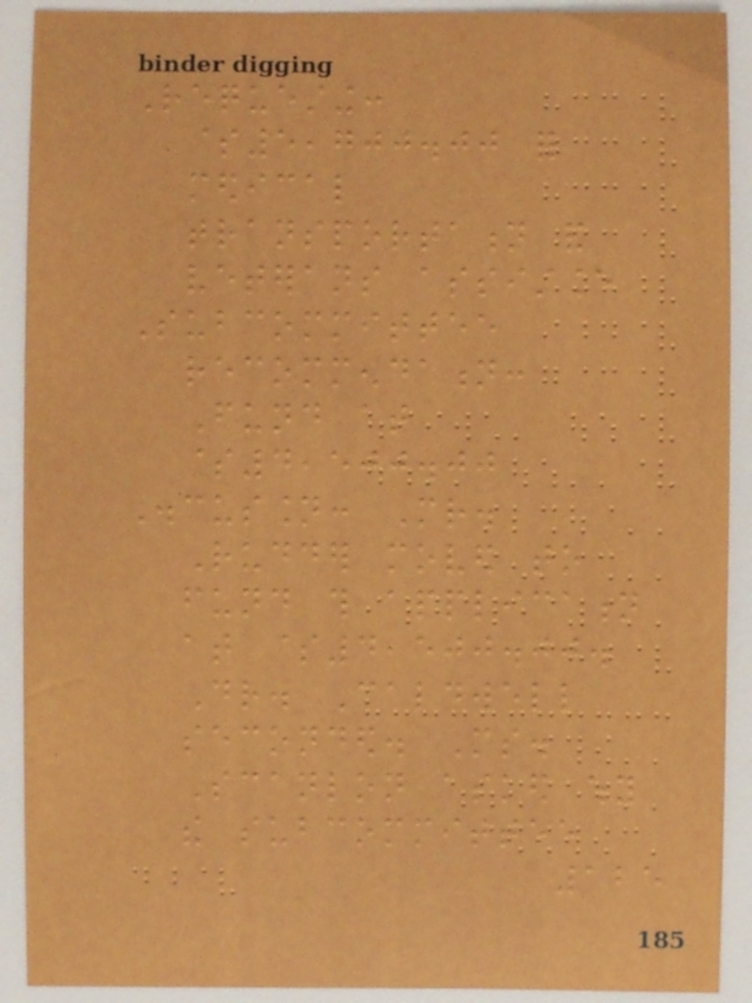Requesting:
$5,700.00 for
medical
transportation and
veterans assistance
Subcommittee
recommendation:
Fund at
$4,500.00
Discussion: Mr.
Rudder moved to
fund this application
at $4,500.00.
Dr. Caldwell
seconded. Ms.
Scanlon asked why
the subcommittee
125
